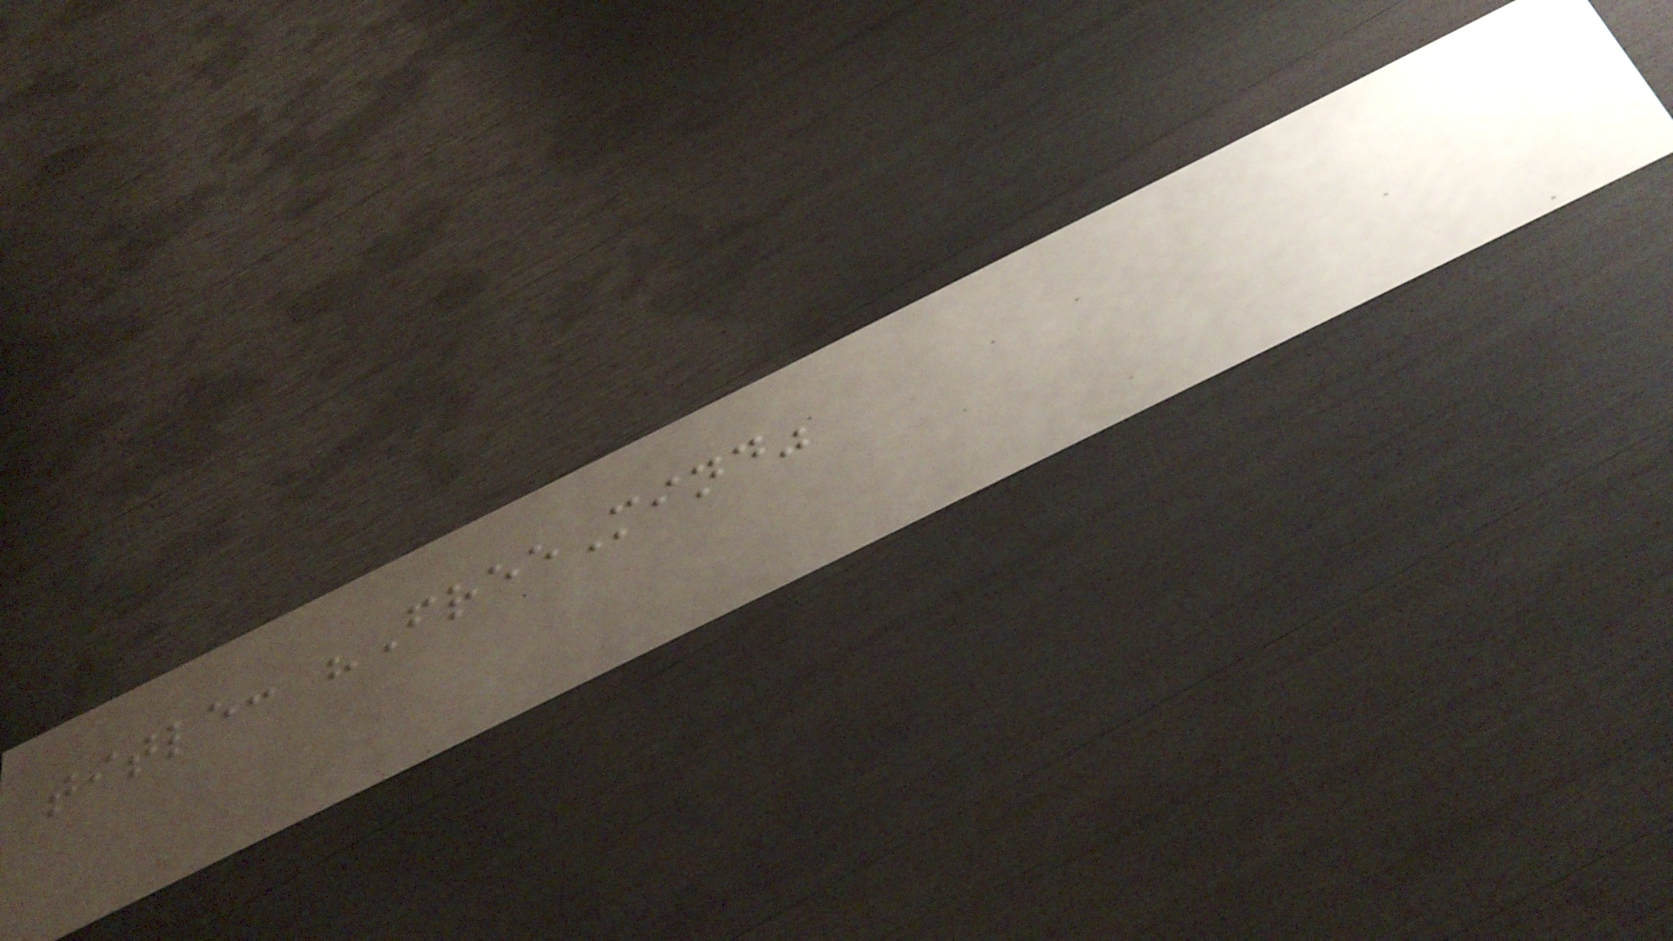title: "FreeMind"
